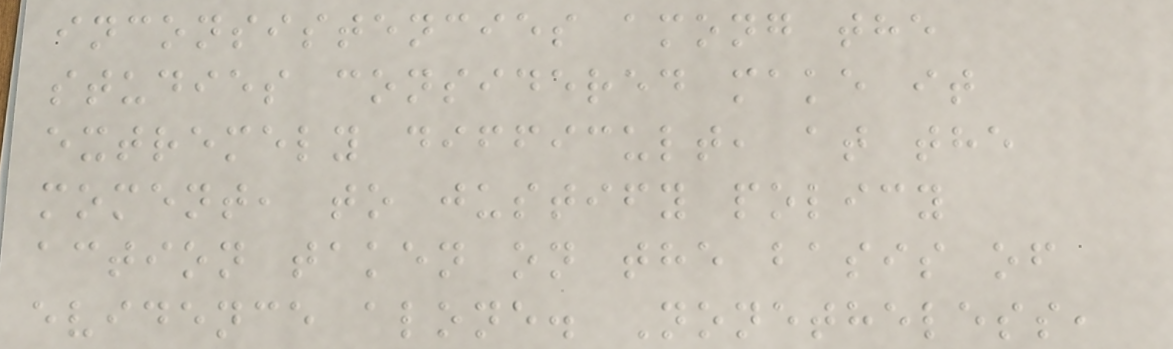inconsistencies among the
studies considered make it
extremely difficult, at the
moment, to justify policy
action taken on the basis of
evidence alone. Nonetheless,
